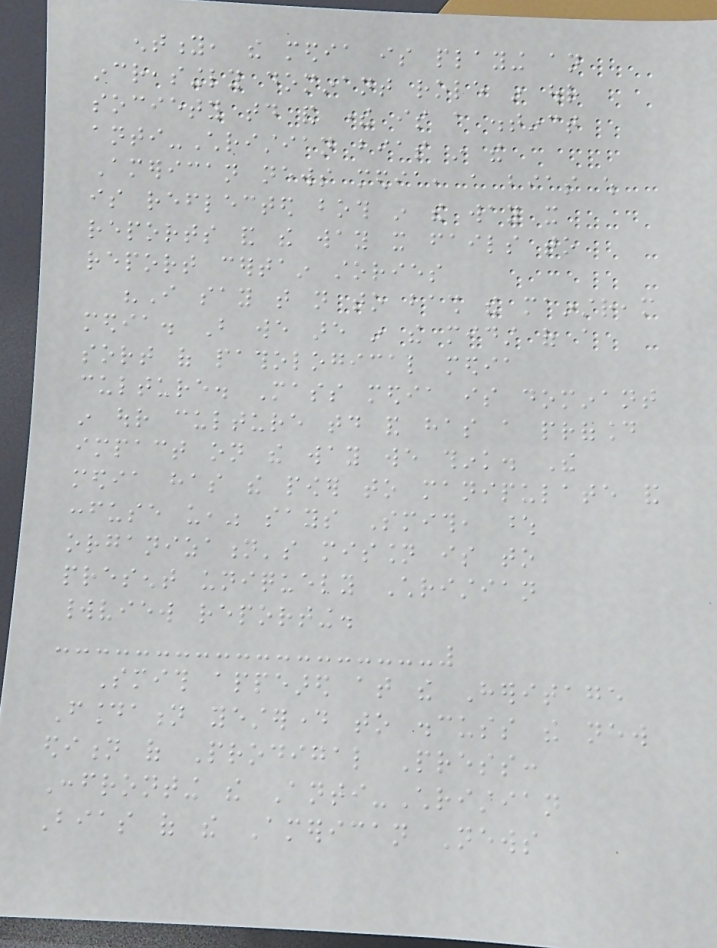entity, the media is playing an
increasingly dominant role in our
society today and there is a distinct
anti-Christian bias in the
American news media, a bias which
is reflected both in the way it
reports and the way it fails to
report certain stories
"I say that not to bash the mainstream
media. But we are in the midst of a
sort of pathological media
culture. Mass media is dominant
in our culture today and has a profound
impact on the way we think. The
media has the power to manipulate and
confuse us," says Smith, whose
organization's mission is to
present uniquely Christian
worldview reporting.
Smith appeared at the Heritage
Foundation yesterday to discuss the new
edition of Prodigal Press:
Confronting the Anti-Christian
Bias of the American News
